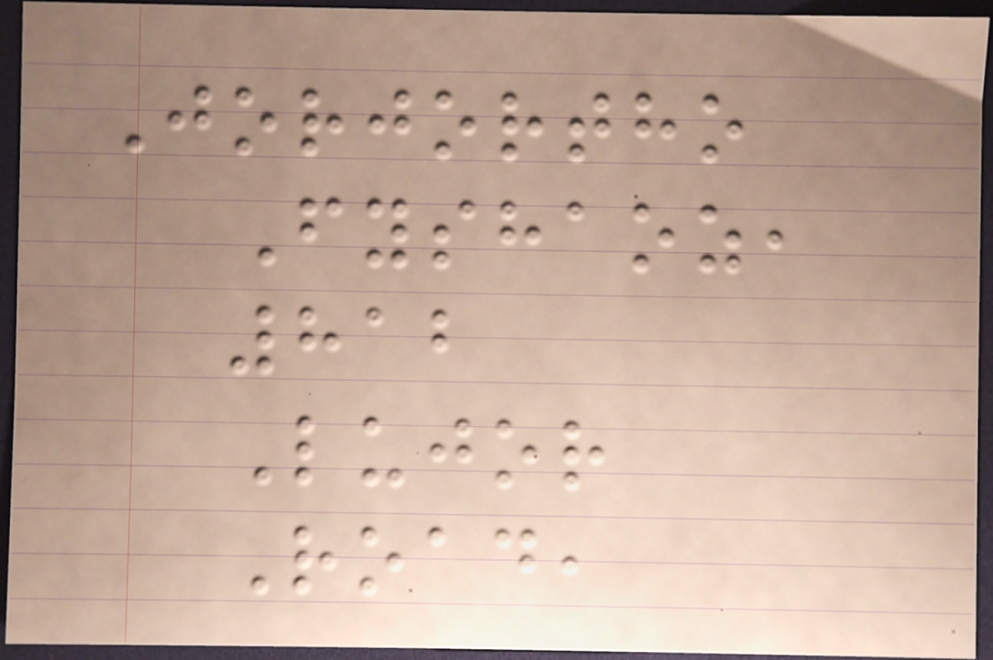Jorjortho
Fyshaoz,
812
Lujor
Road,
